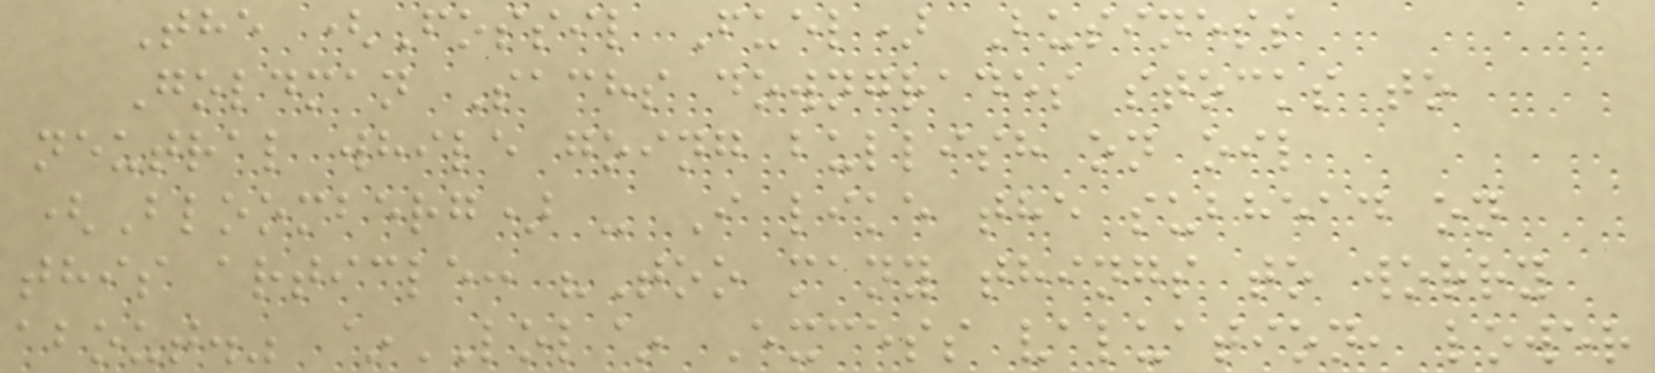The (Fossil Fuel) Business
Goldman Sachs downgrades stocks to
neutral while going bullish on oil
(Bloomberg) - I like the subhead on
this article: "Too many things to worry
about." ~LOL~ Excess valuation, lower
